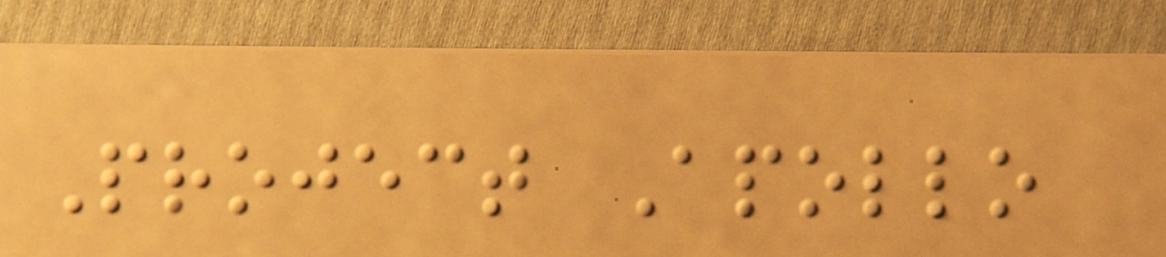Project Apollo
